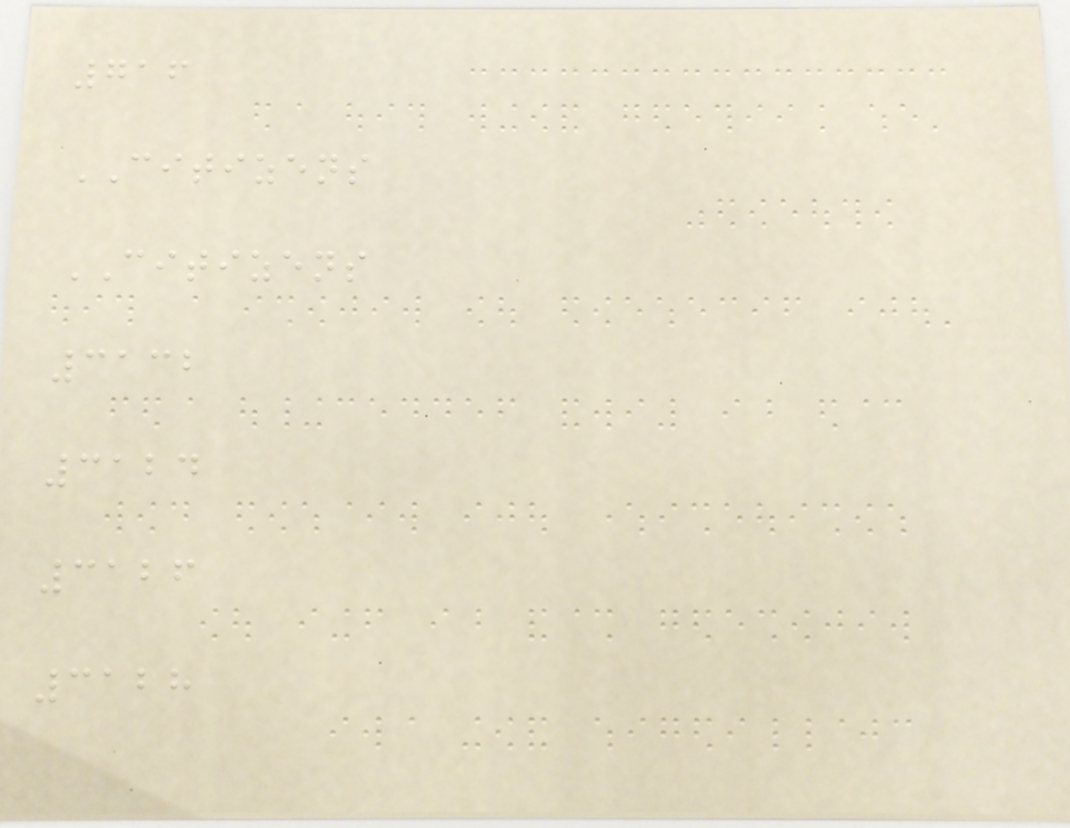716
CITIZENS
CITIZENS
3132
3124
3126
3128
